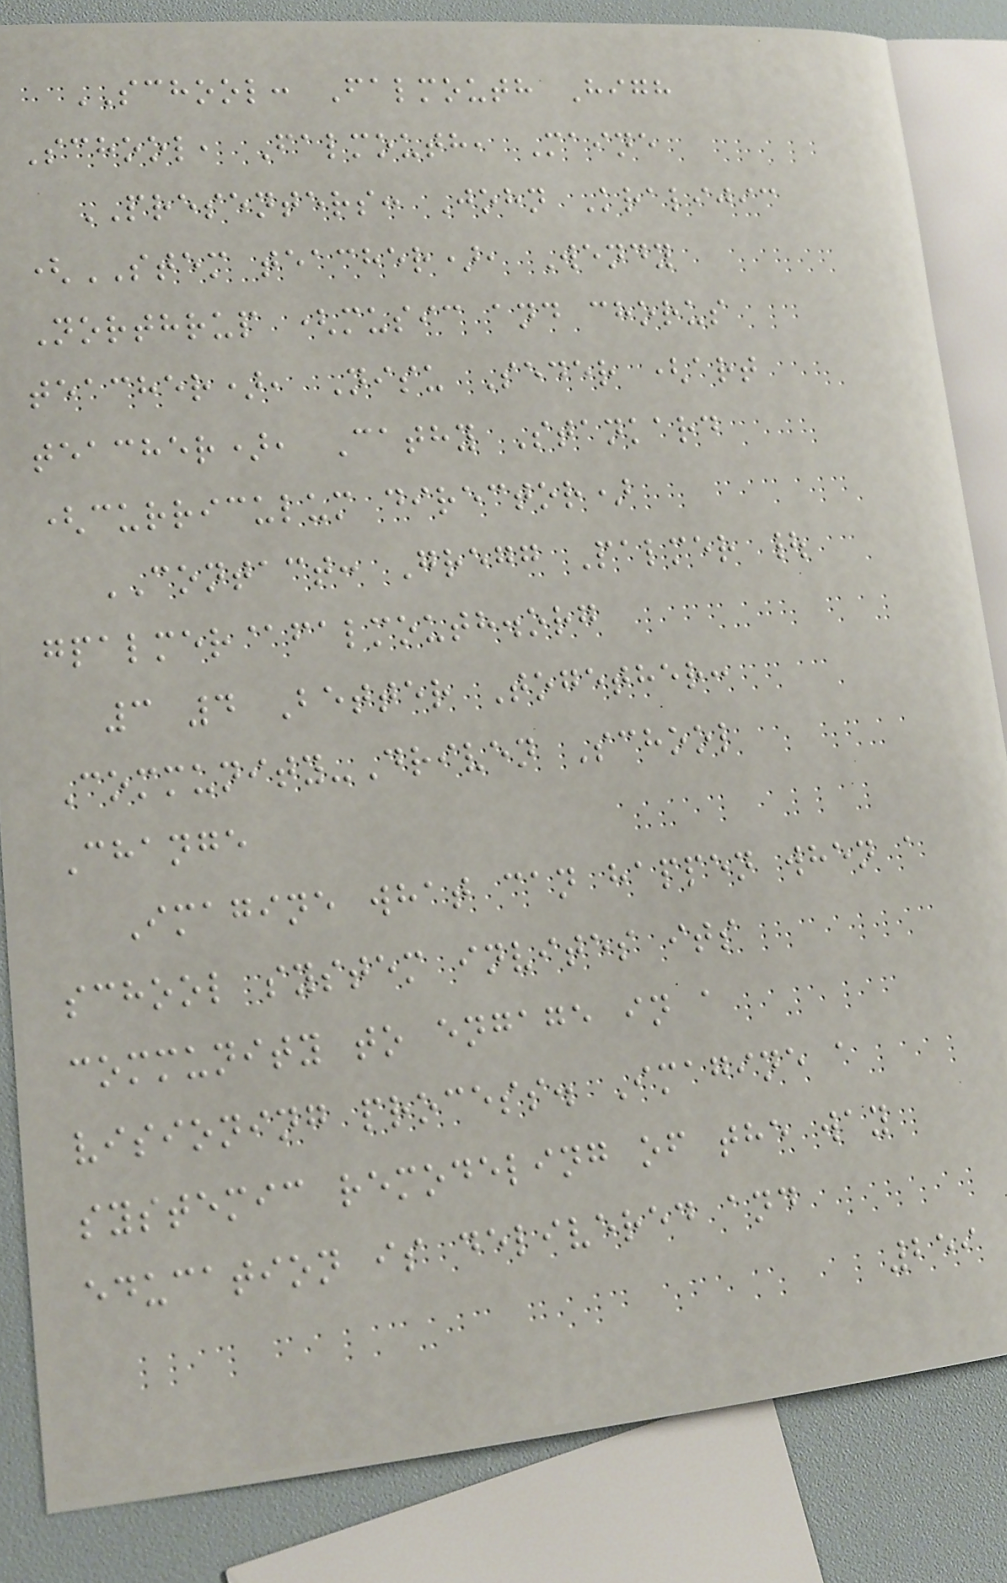SCHOOL: Falmouth High
School, Falmouth, Maine
PRESENTERS: John Kralijic
(STEM teacher), Wendy
Northrup (music and chorus
teacher), Nisu Seder (art
teacher), Cathy Stankard
(curriculum director)
CONTACT: Gregg Palmer |
gpalmer@falmouth.org
3 4 Better Together:
Community-Driven School
Change
Imagine what can happen when a
school system invites its
community to engage in a
visioning process. Imagine a
systemic remodeling of the way
education is delivered and
259
